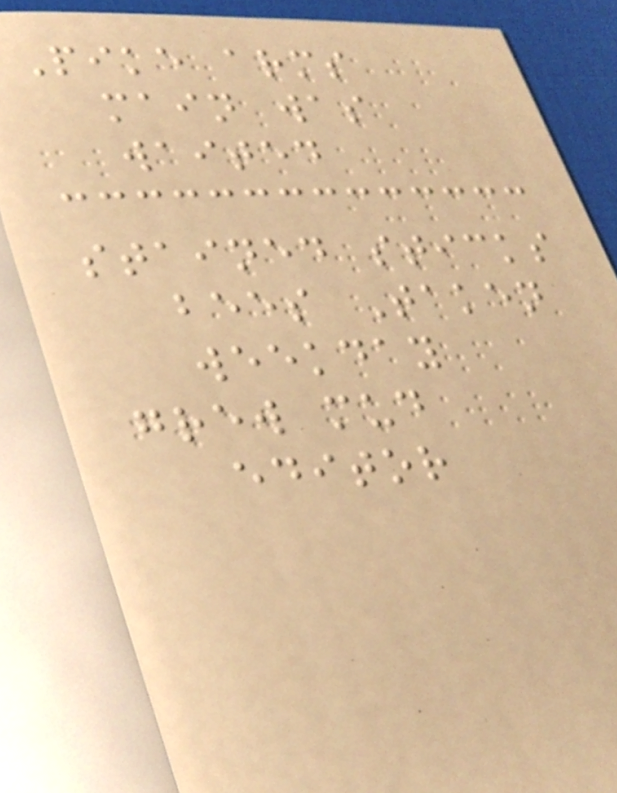Pike arms
main was
waited
stained sticks
bees Taken
weekday
grew mud
editor
